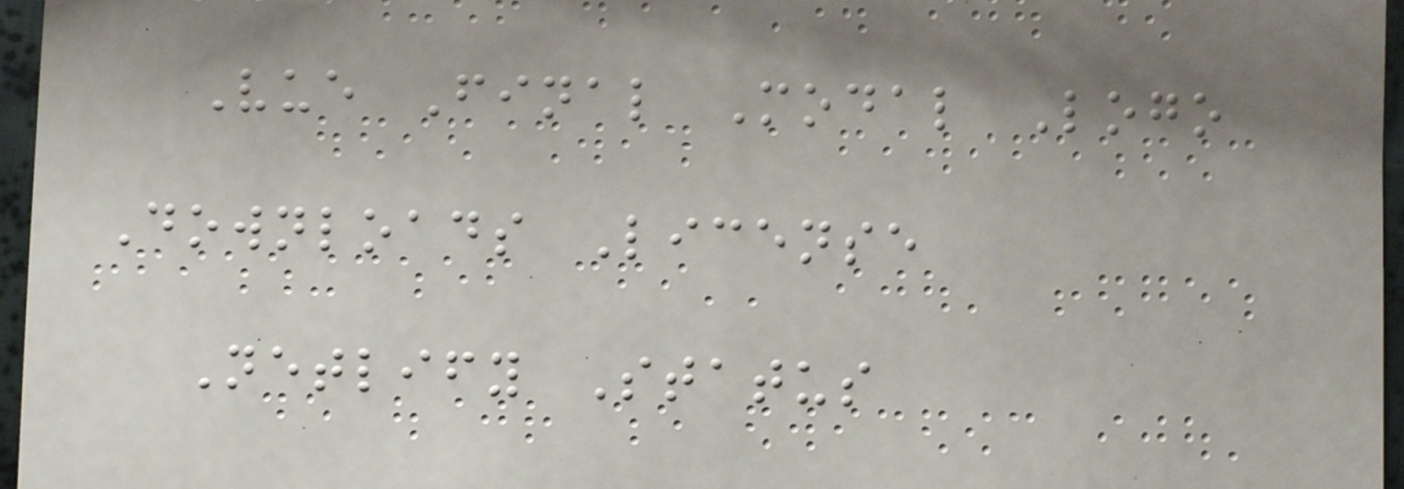Vue Final Modal Logo
Downloads License
Netlify Status
